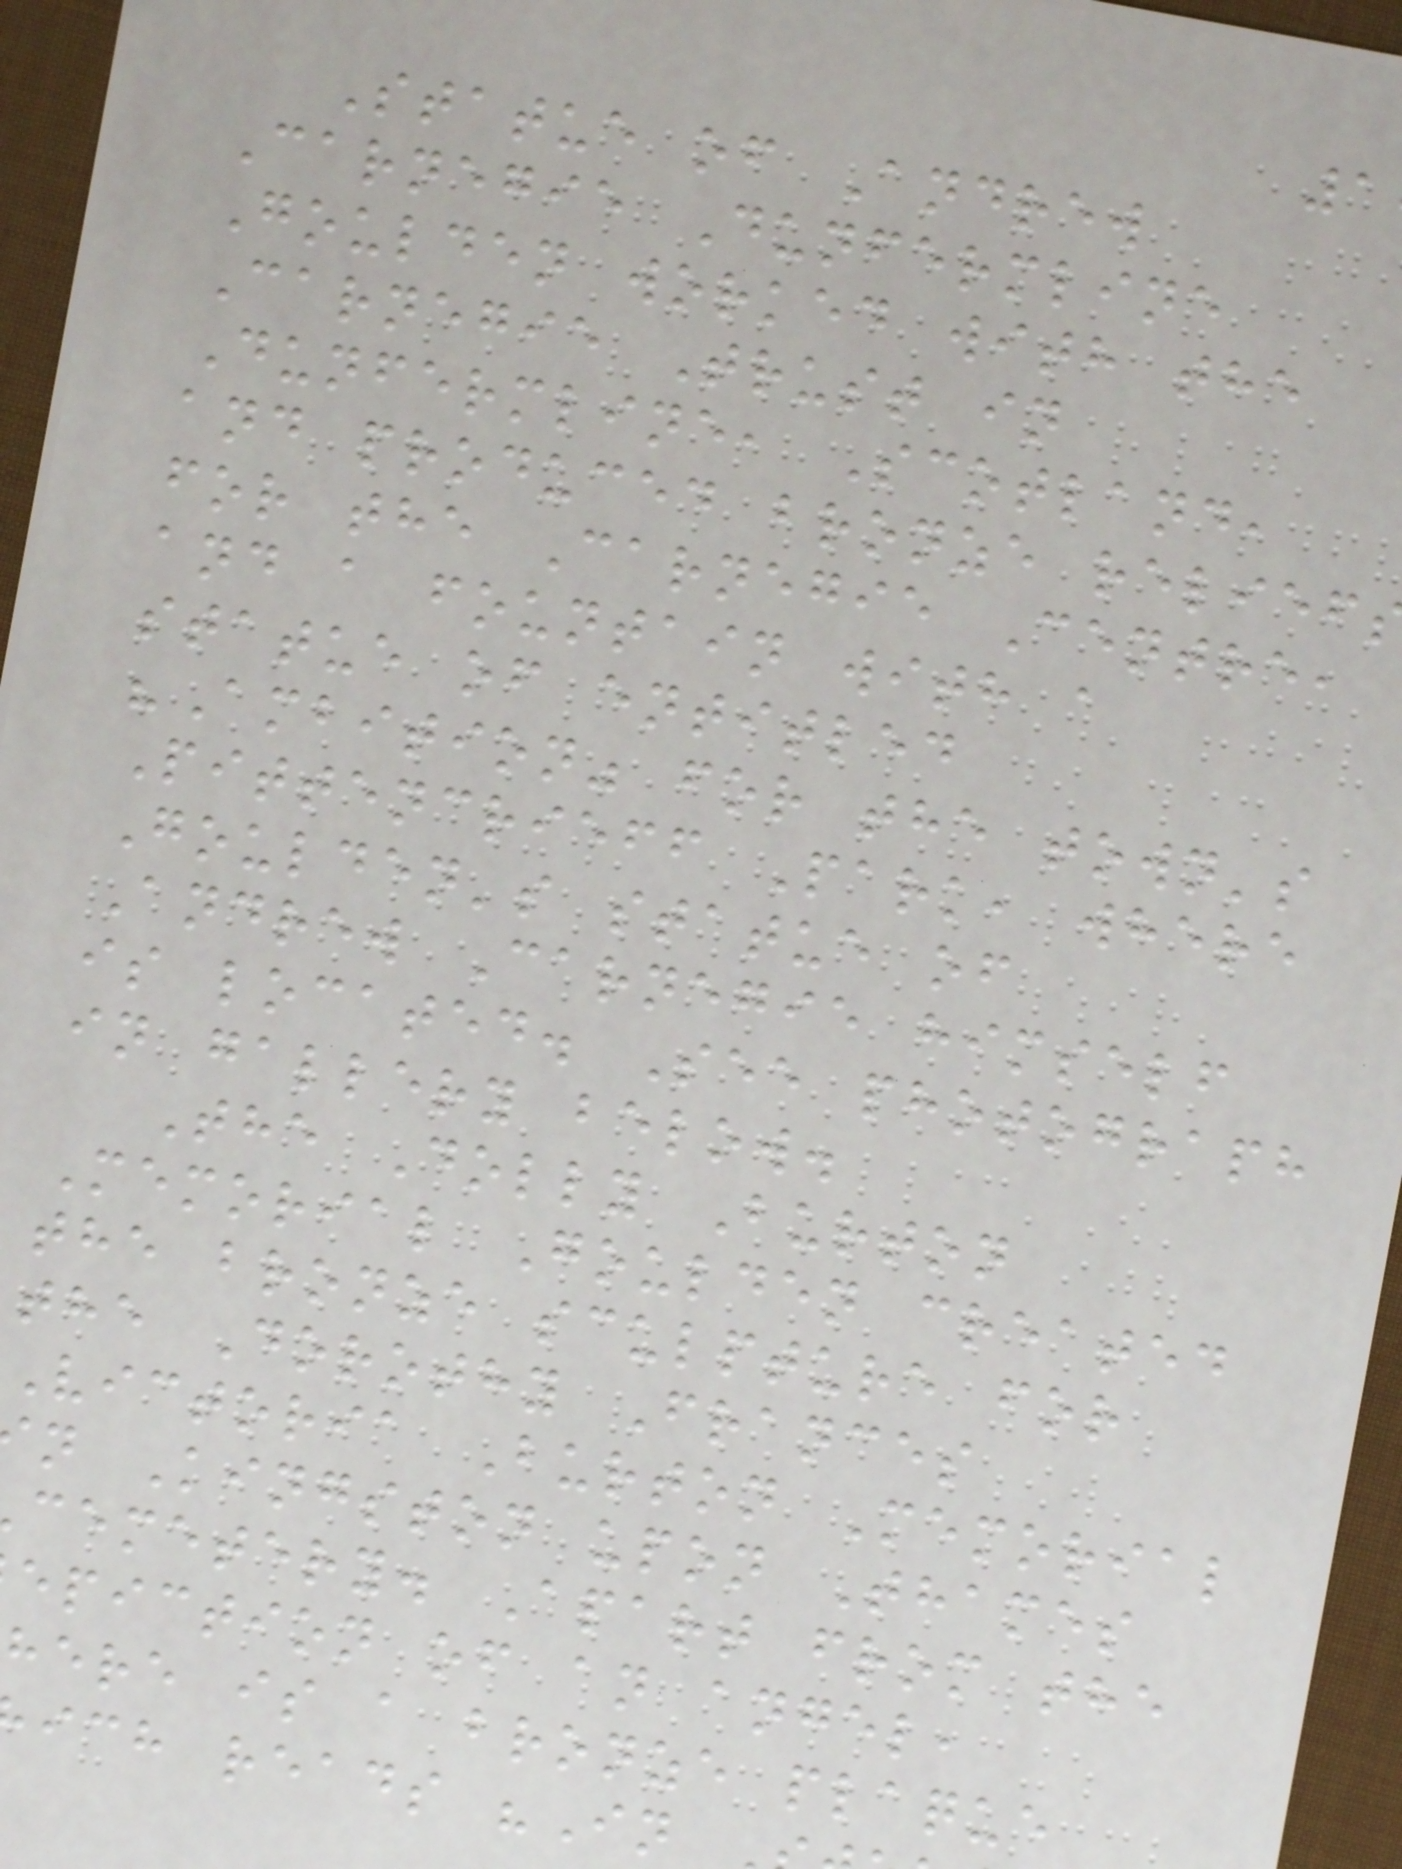Statue of Andrew
Carnegie Dunfermline
Goulden worked with the
Carnegie Trust in
Dunfermline, Scotland,
and produced bronze relief
for the Carnegie Centre,
and a fountain with a
statue of entitled
"Ambition" for the town's
Pittencrieff Park, where
Goulden's statue of
Andrew Carnegie himself
is located. See photograph
in gallery below.
The Dolly Burton
Memorial Goulden created
the bronze sculpture for
the Dorothy Frances
Victoria Burton Memorial
n Kingston upon Thames
cemetery. Apart from the
epiction of an angel,
here is a bronze plaque
ich reads "In
